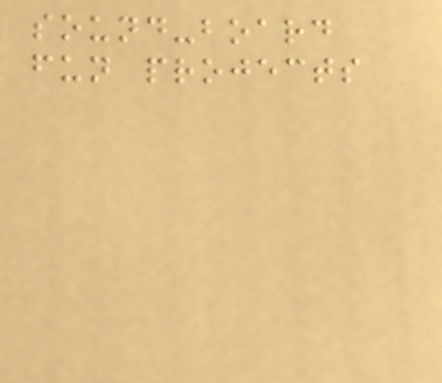sound-board
fun projects
